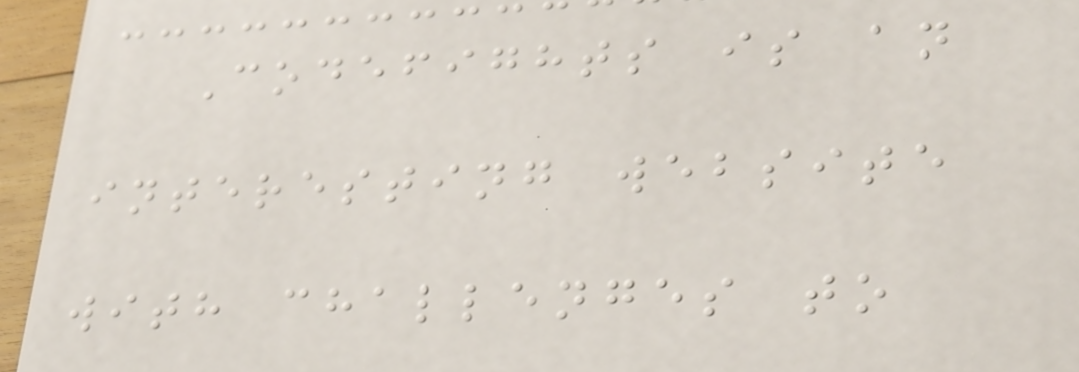Codefights is an
interesting website
with challenges to
